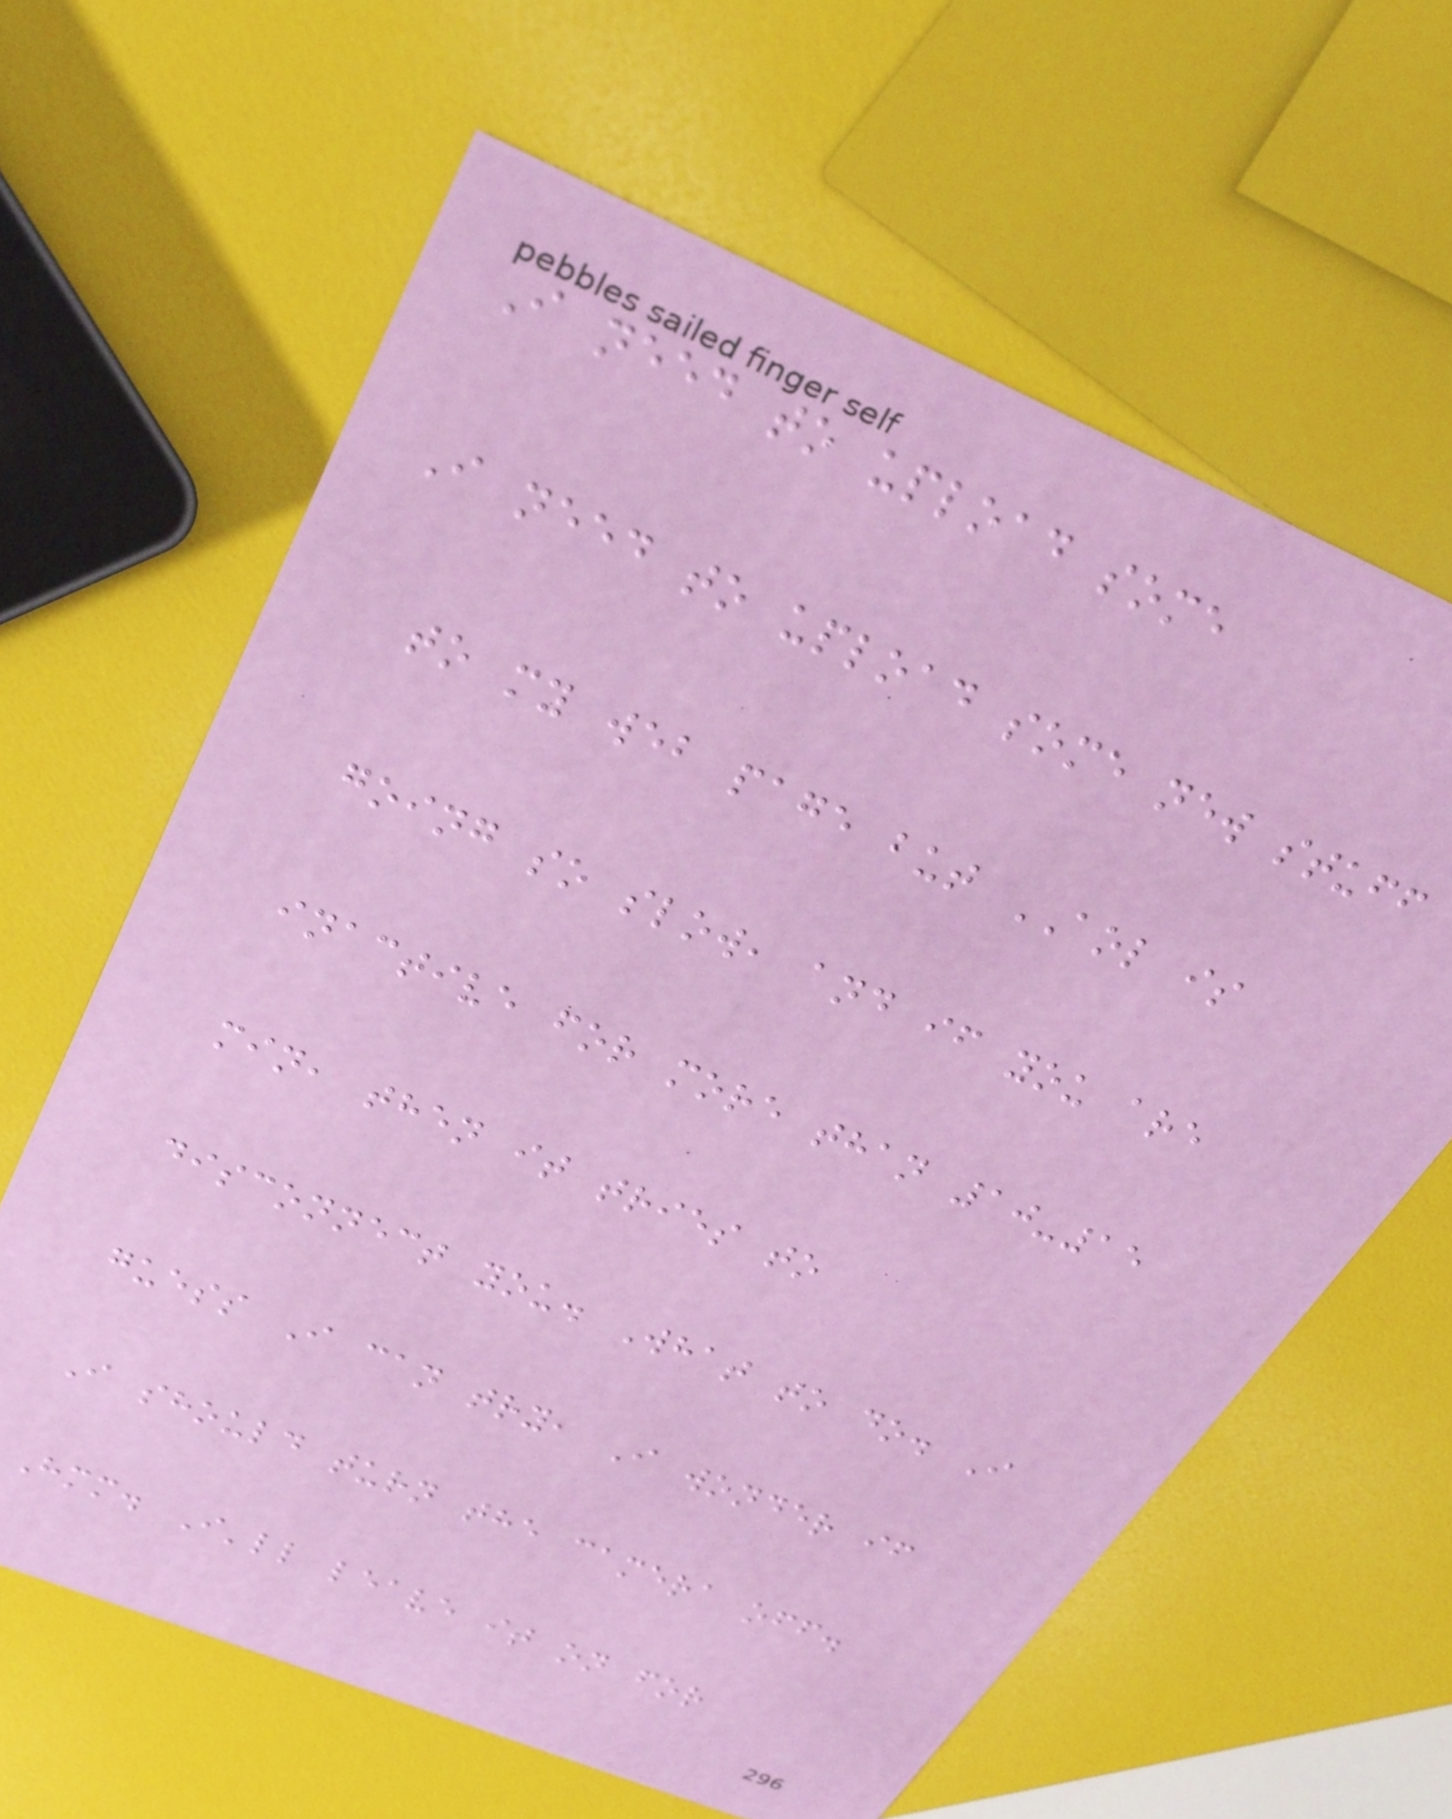I need to upload some
I need to upload some new stuff
to my web page but AOL is
going so slow, and if you are
inactive for more than 10-15
min, then it tries to
disconnect you. What to do. I
guess I can try, I wonder if
I should turn the camera off.
Hmm. I'll leave it on for
